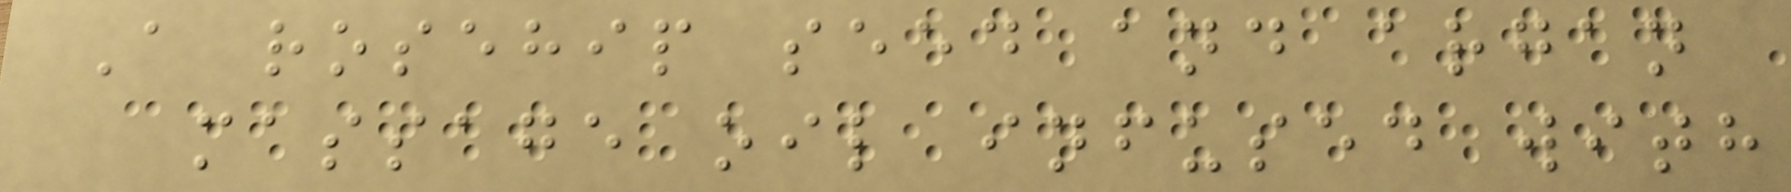A rosehip seed and argan
massage oil infused with
